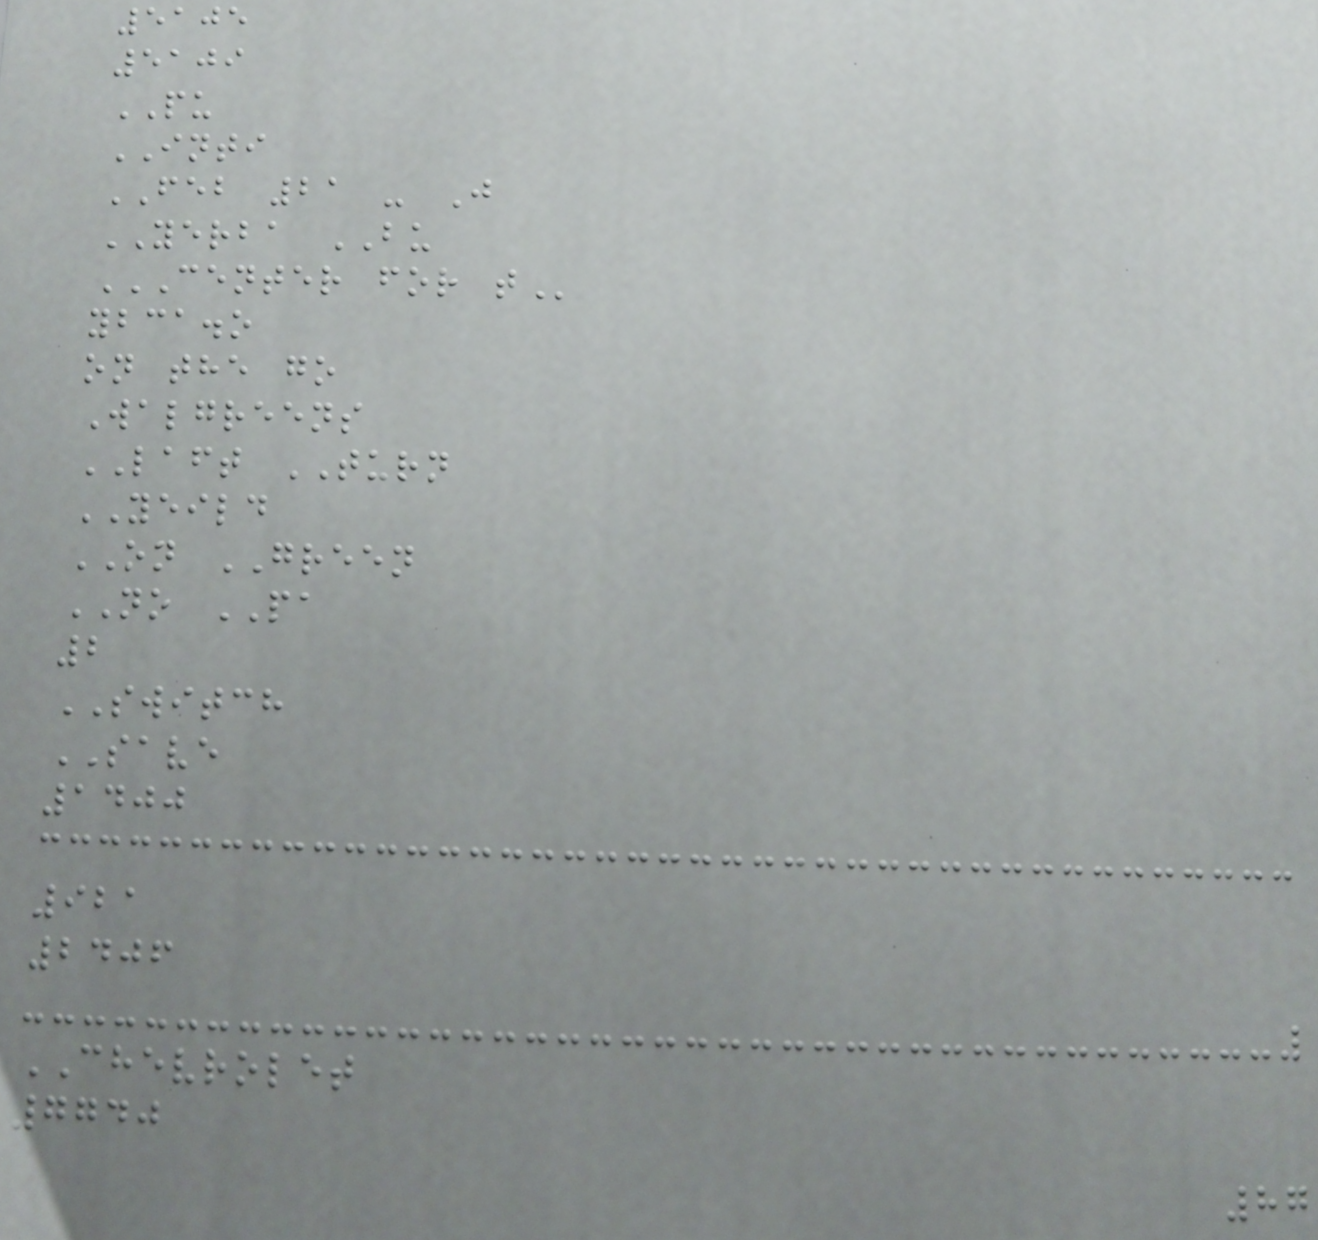5105
5109
PU
INTI
FEB 21 - J
YERBA BU
CENTER FOR T
ybca.o
on the go
Walgreens
LAFT TURN
YEILD
ON GREEN
NO PA
2
SWITCH
SAVE
1400
921
2406
CHEVROLET
7740
87
